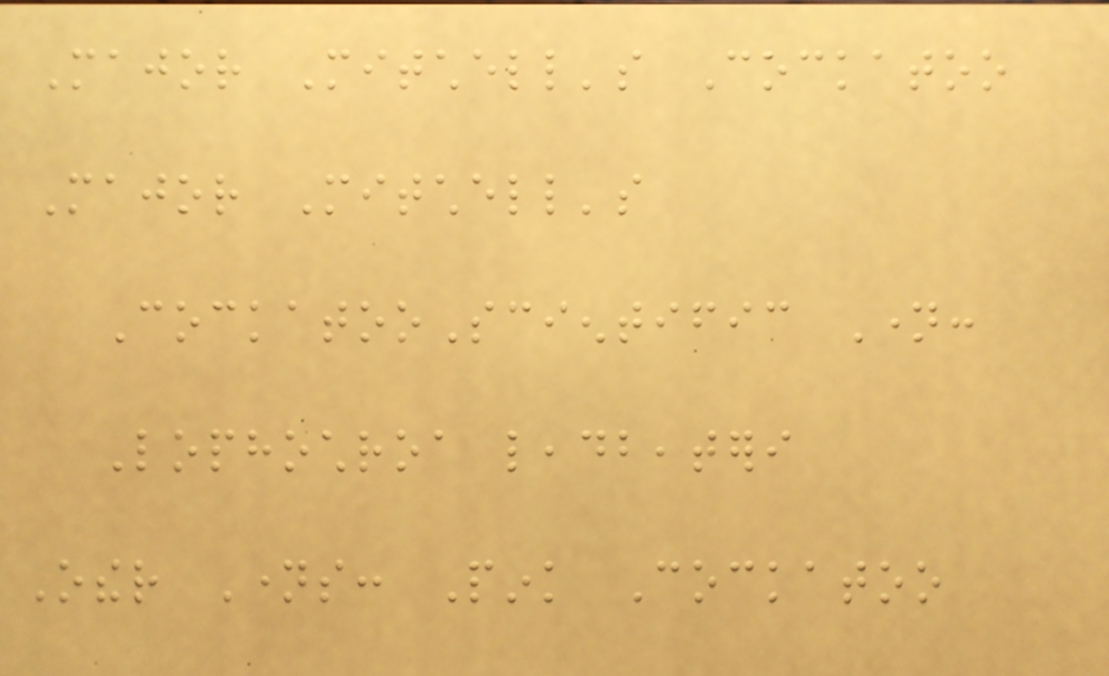Major Mitchell's Cockatoo
Major Mitchell's
CockatooScientific Name:
Lophochroa leadbeateri
Other Names: Pink Cockatoo
